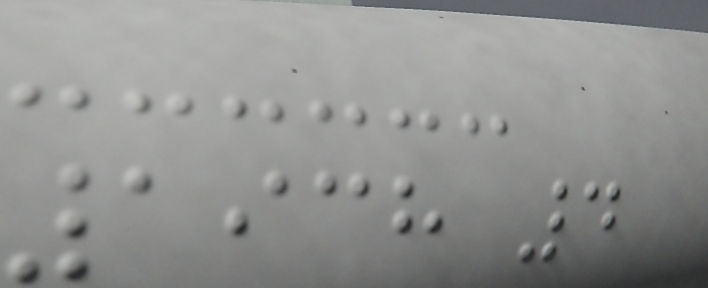1938 4
